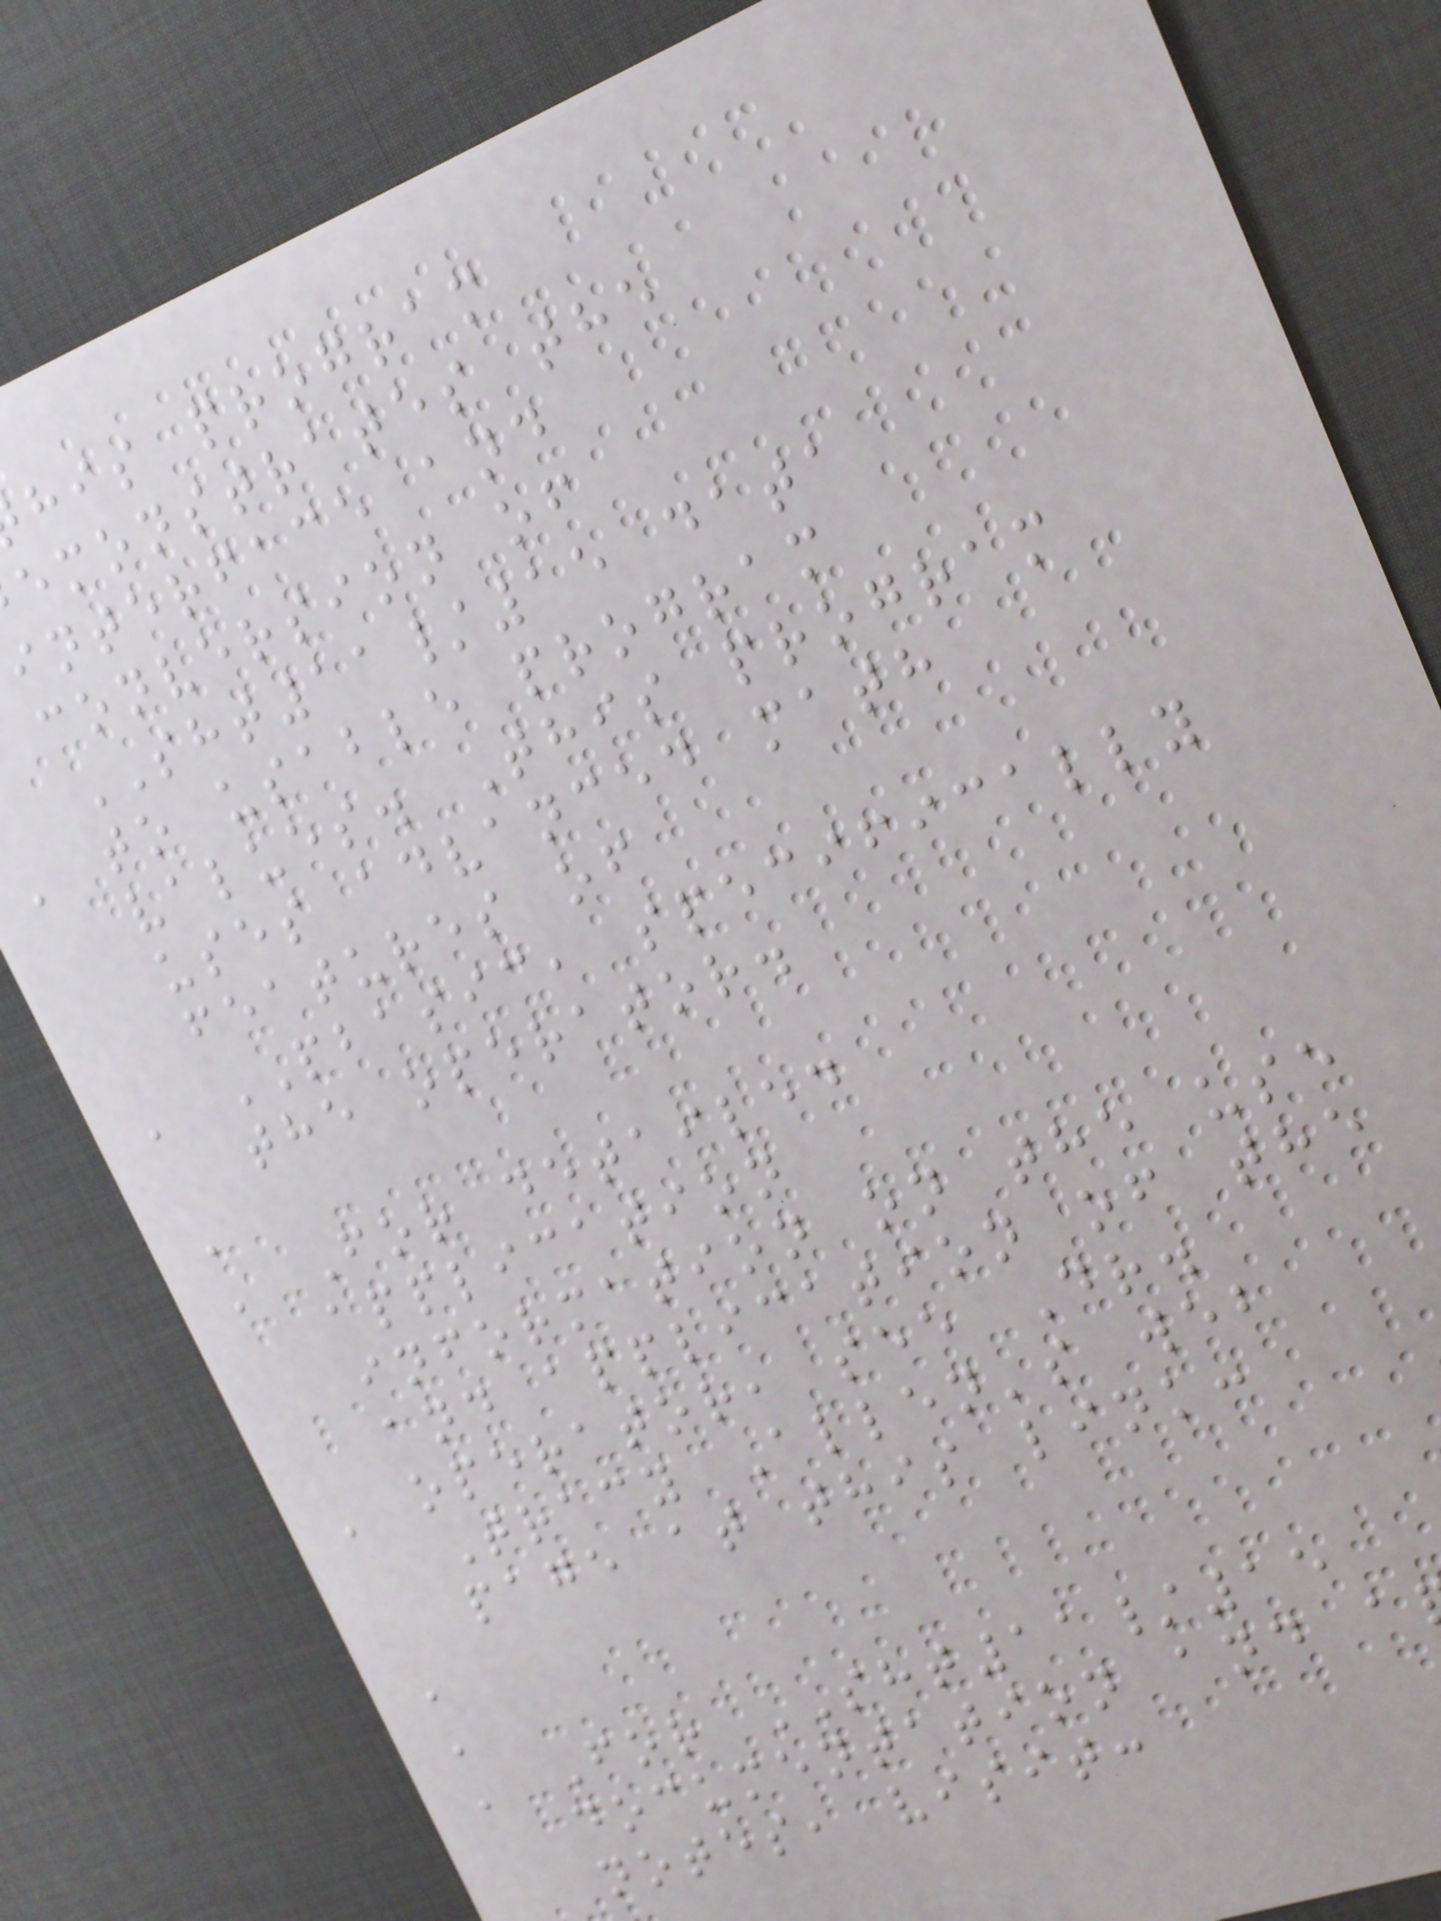his program
emonstrates the
interface and
conversion of
SHT11/15 data
' to usable program
values. This program
uses advanced math
features of
' PBASIC, specifically
the operator.
'
' For detailed
application
information on the use
and application of the
' operator, see Dr.
Tracy Allen's web
page at this link:
'
'
' For SHT11/15
documentation and a
notes, visit:
